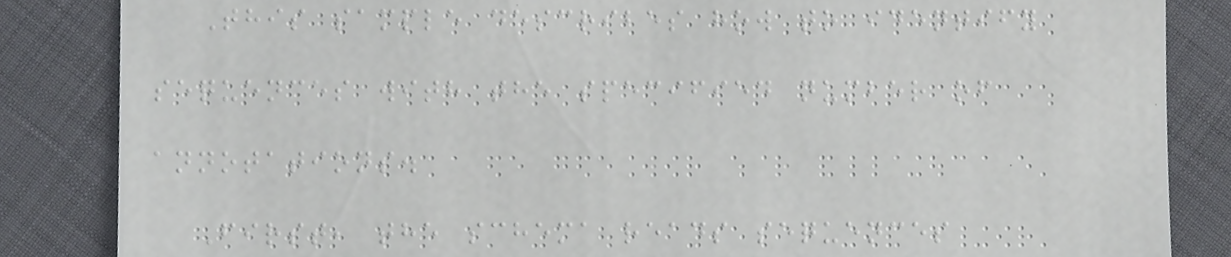This sample describes how to identify
sequences with the specified number of
annotations.
First, the schema reads sequences
